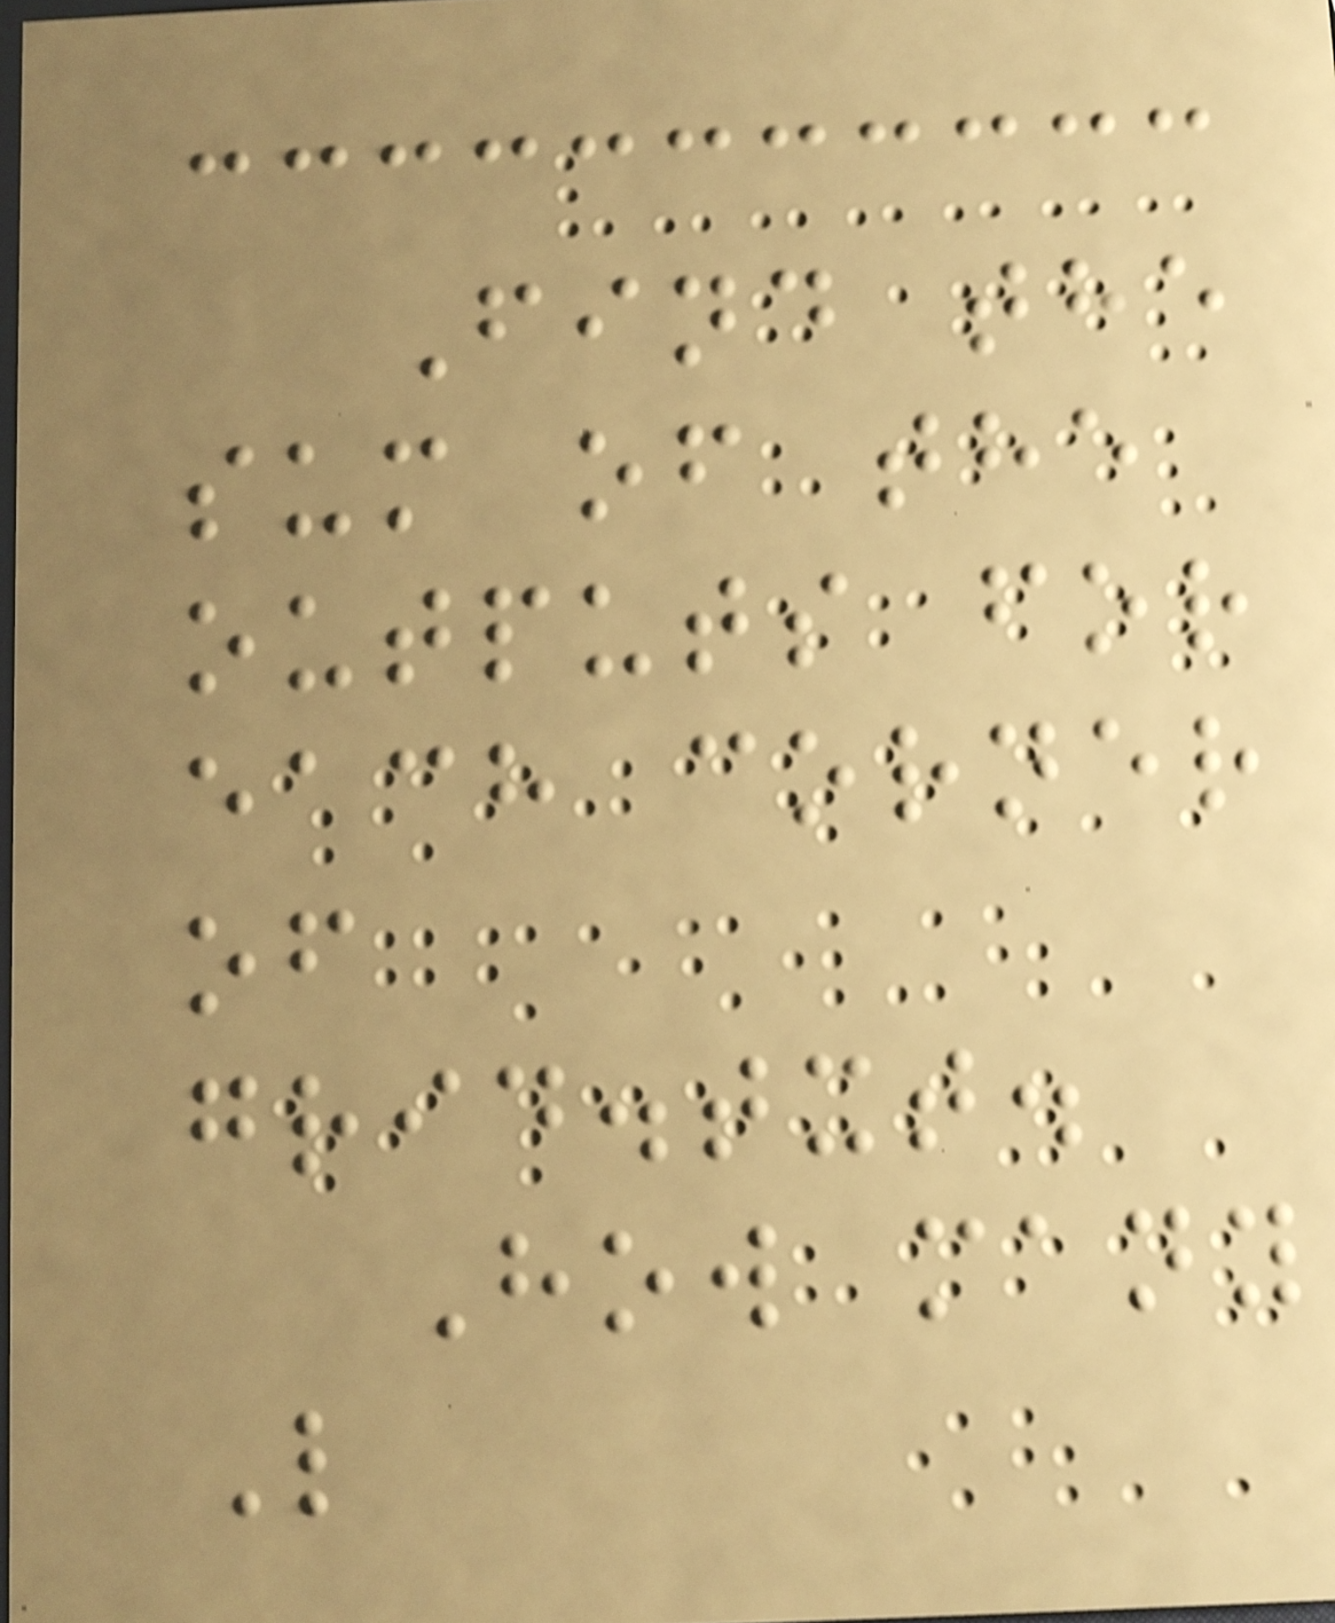Find the
sum of the
outputs for
each corner
of
grid.txt.
How many
L
